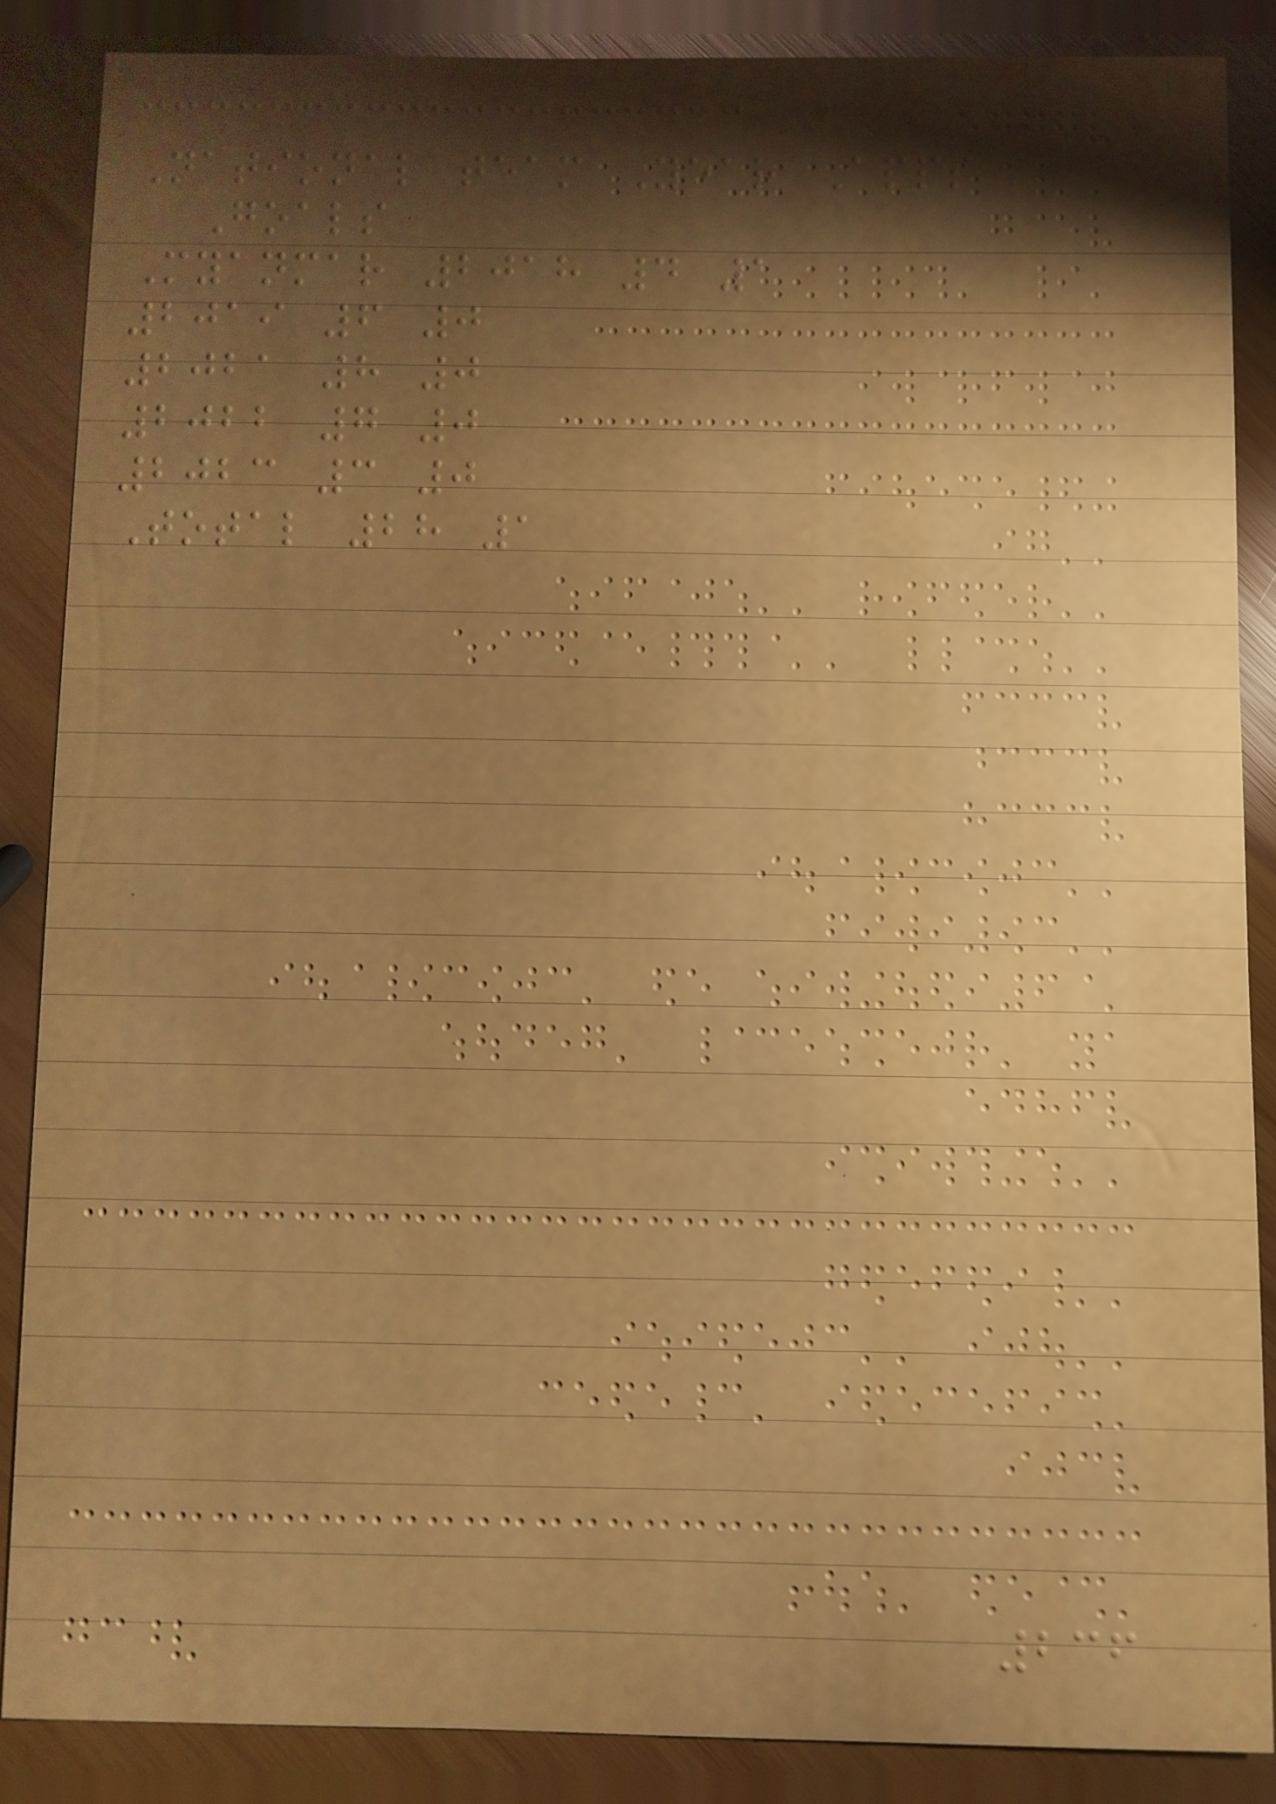National team Year Apps
Goals
Myanmar 2018 4 1
2019 6 0
2021 8 0
2022 7 0
2023 3 0
Total 28 1
236
